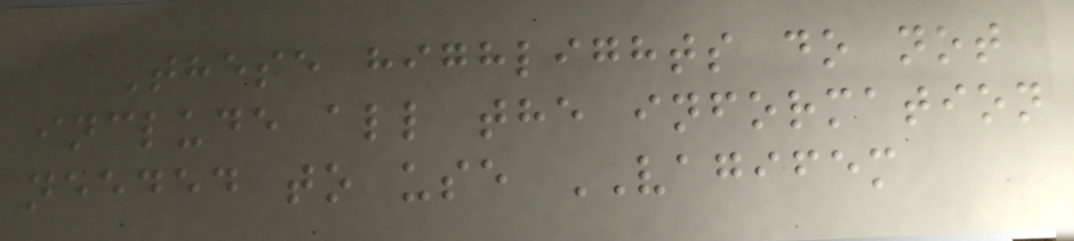These highlights do not
include all the information
needed to use VAGIFEM
